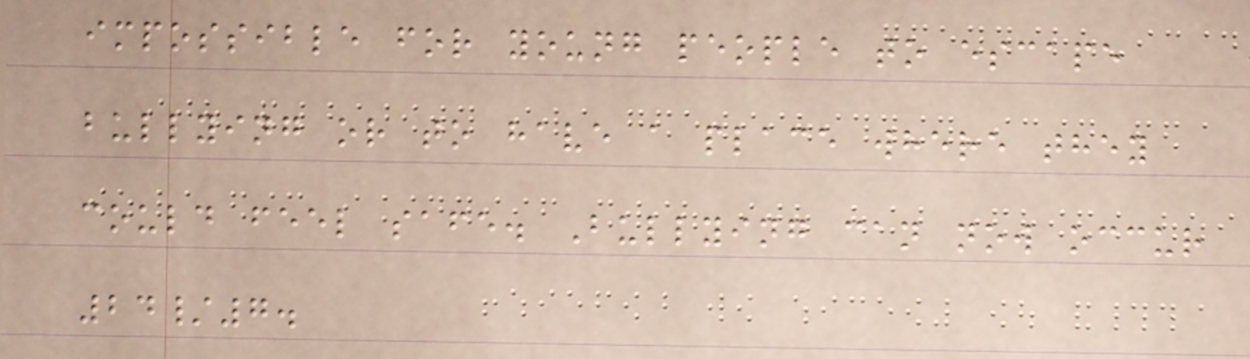impossible for young people to escape
bullying or to have a place where they
could feel safe. Bullying can now occur
24/7.
